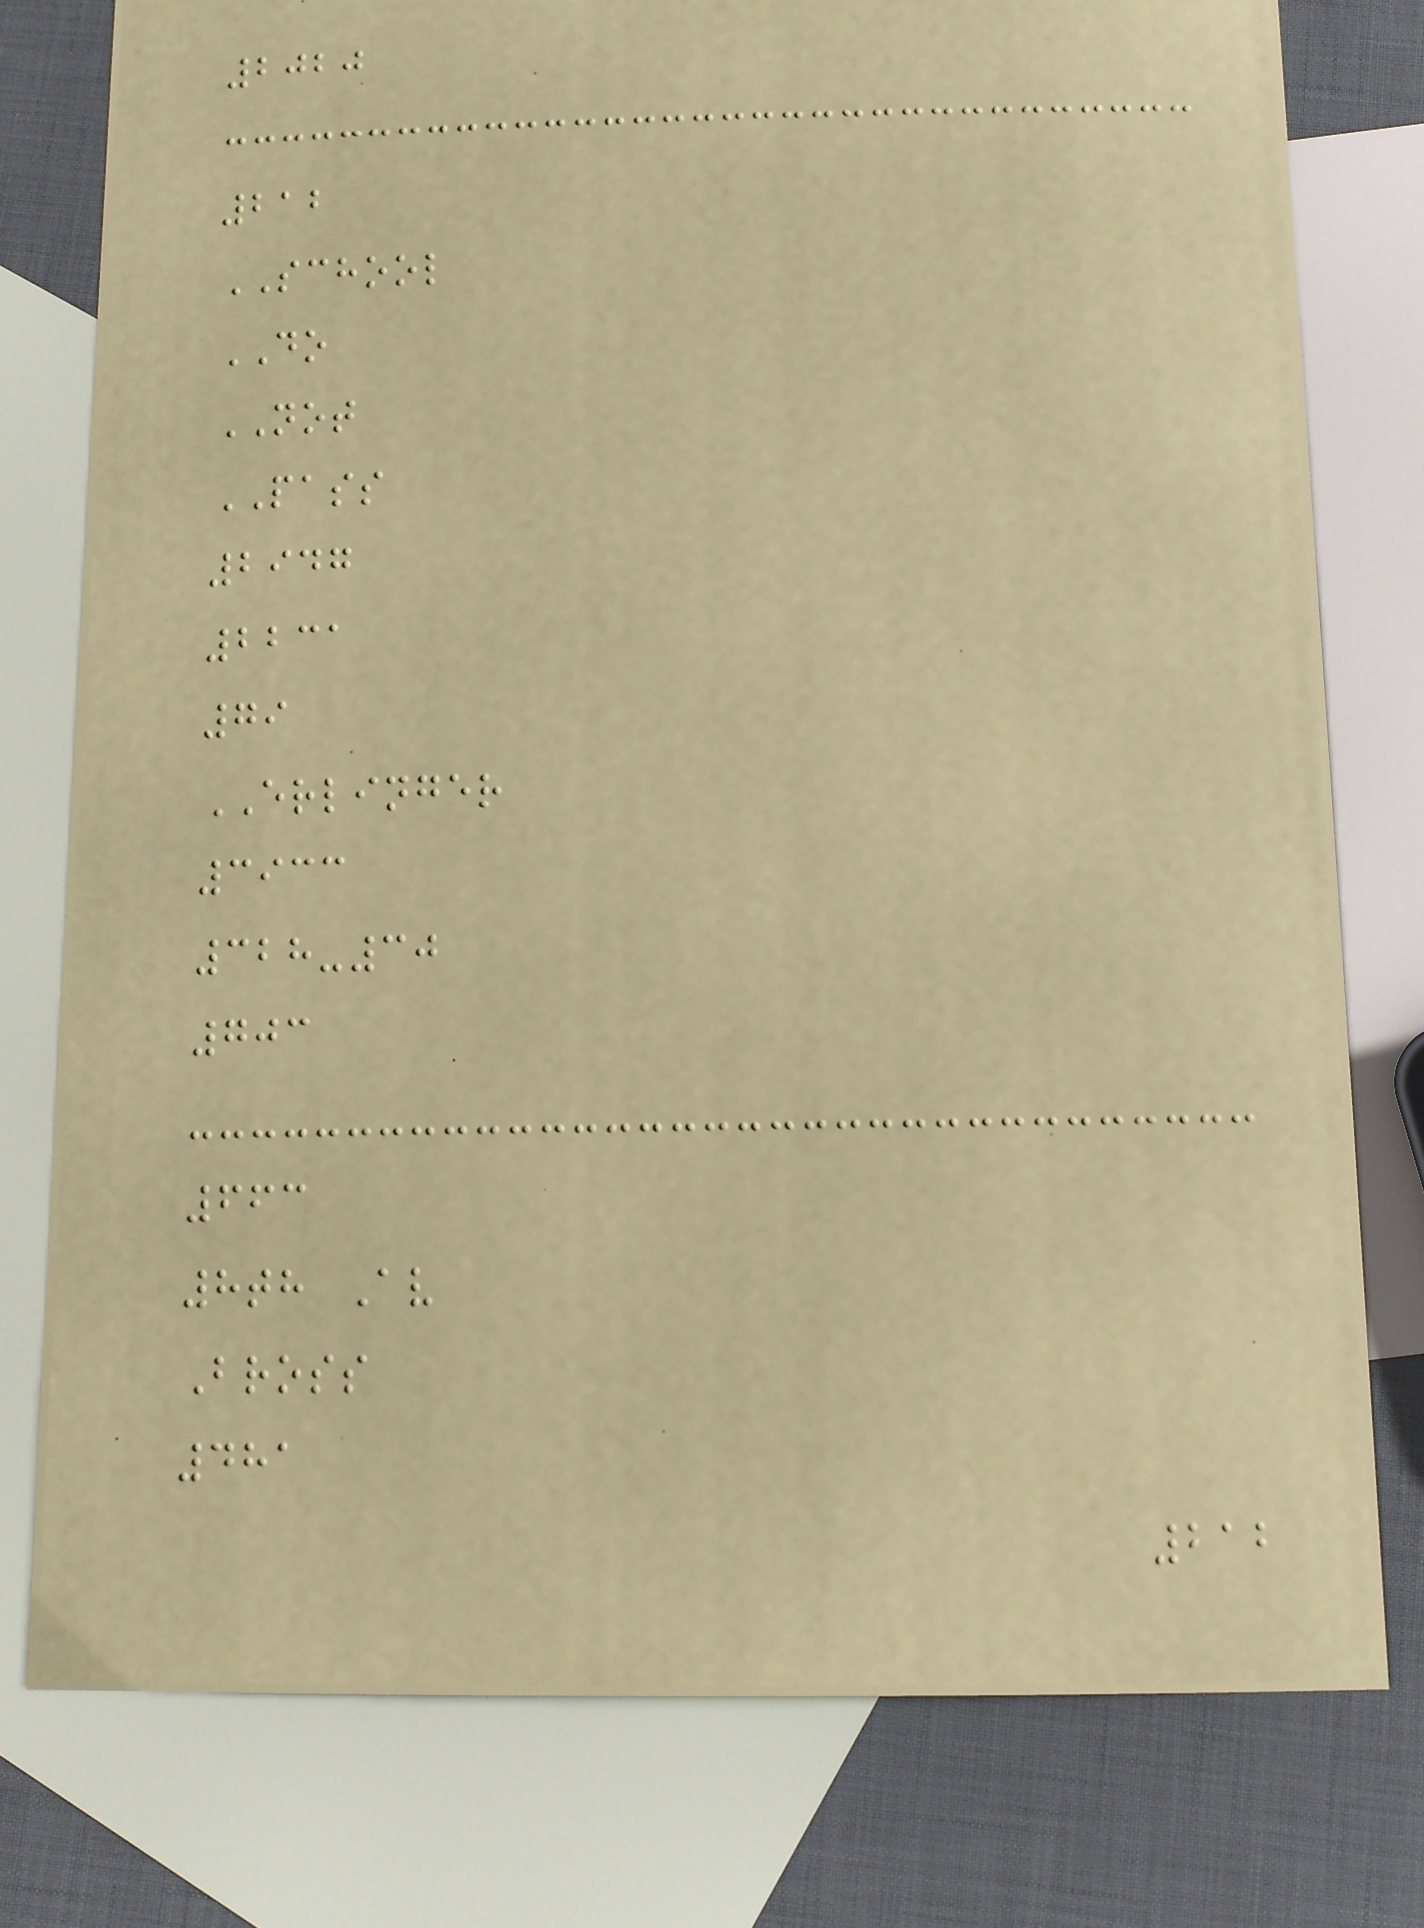2020
212
SCHOOL
DO
NOT
PASS
2947
2231
79
ERLINGER
3933
328-30
703
663
8th Av
Bross
481
212
